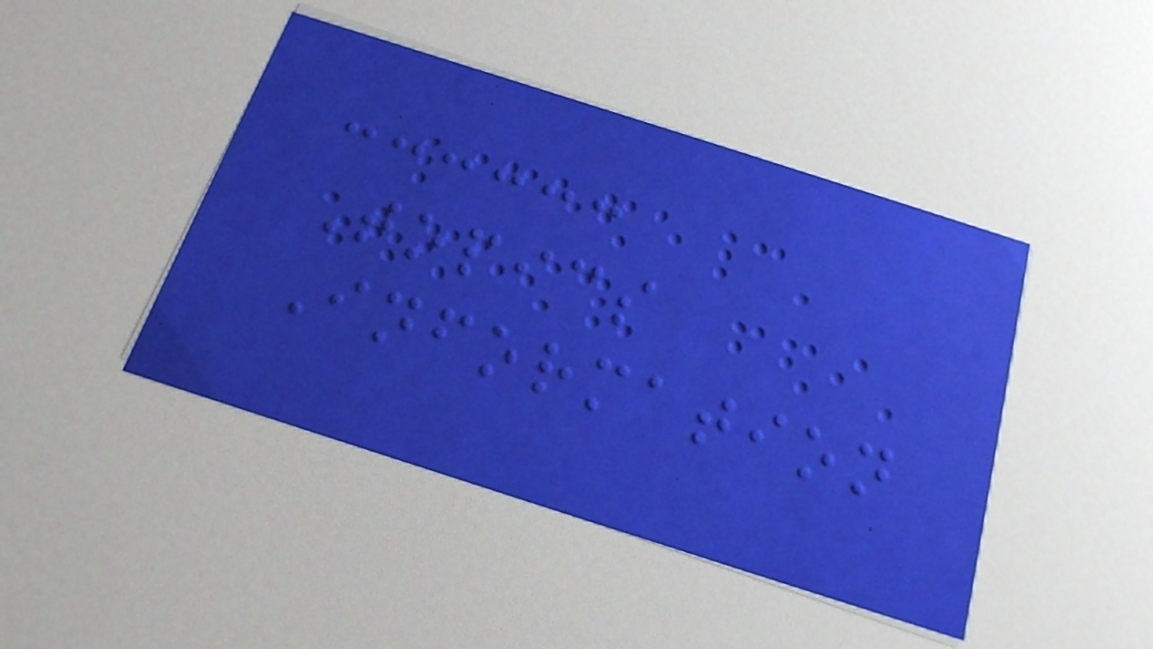Topics
Information
